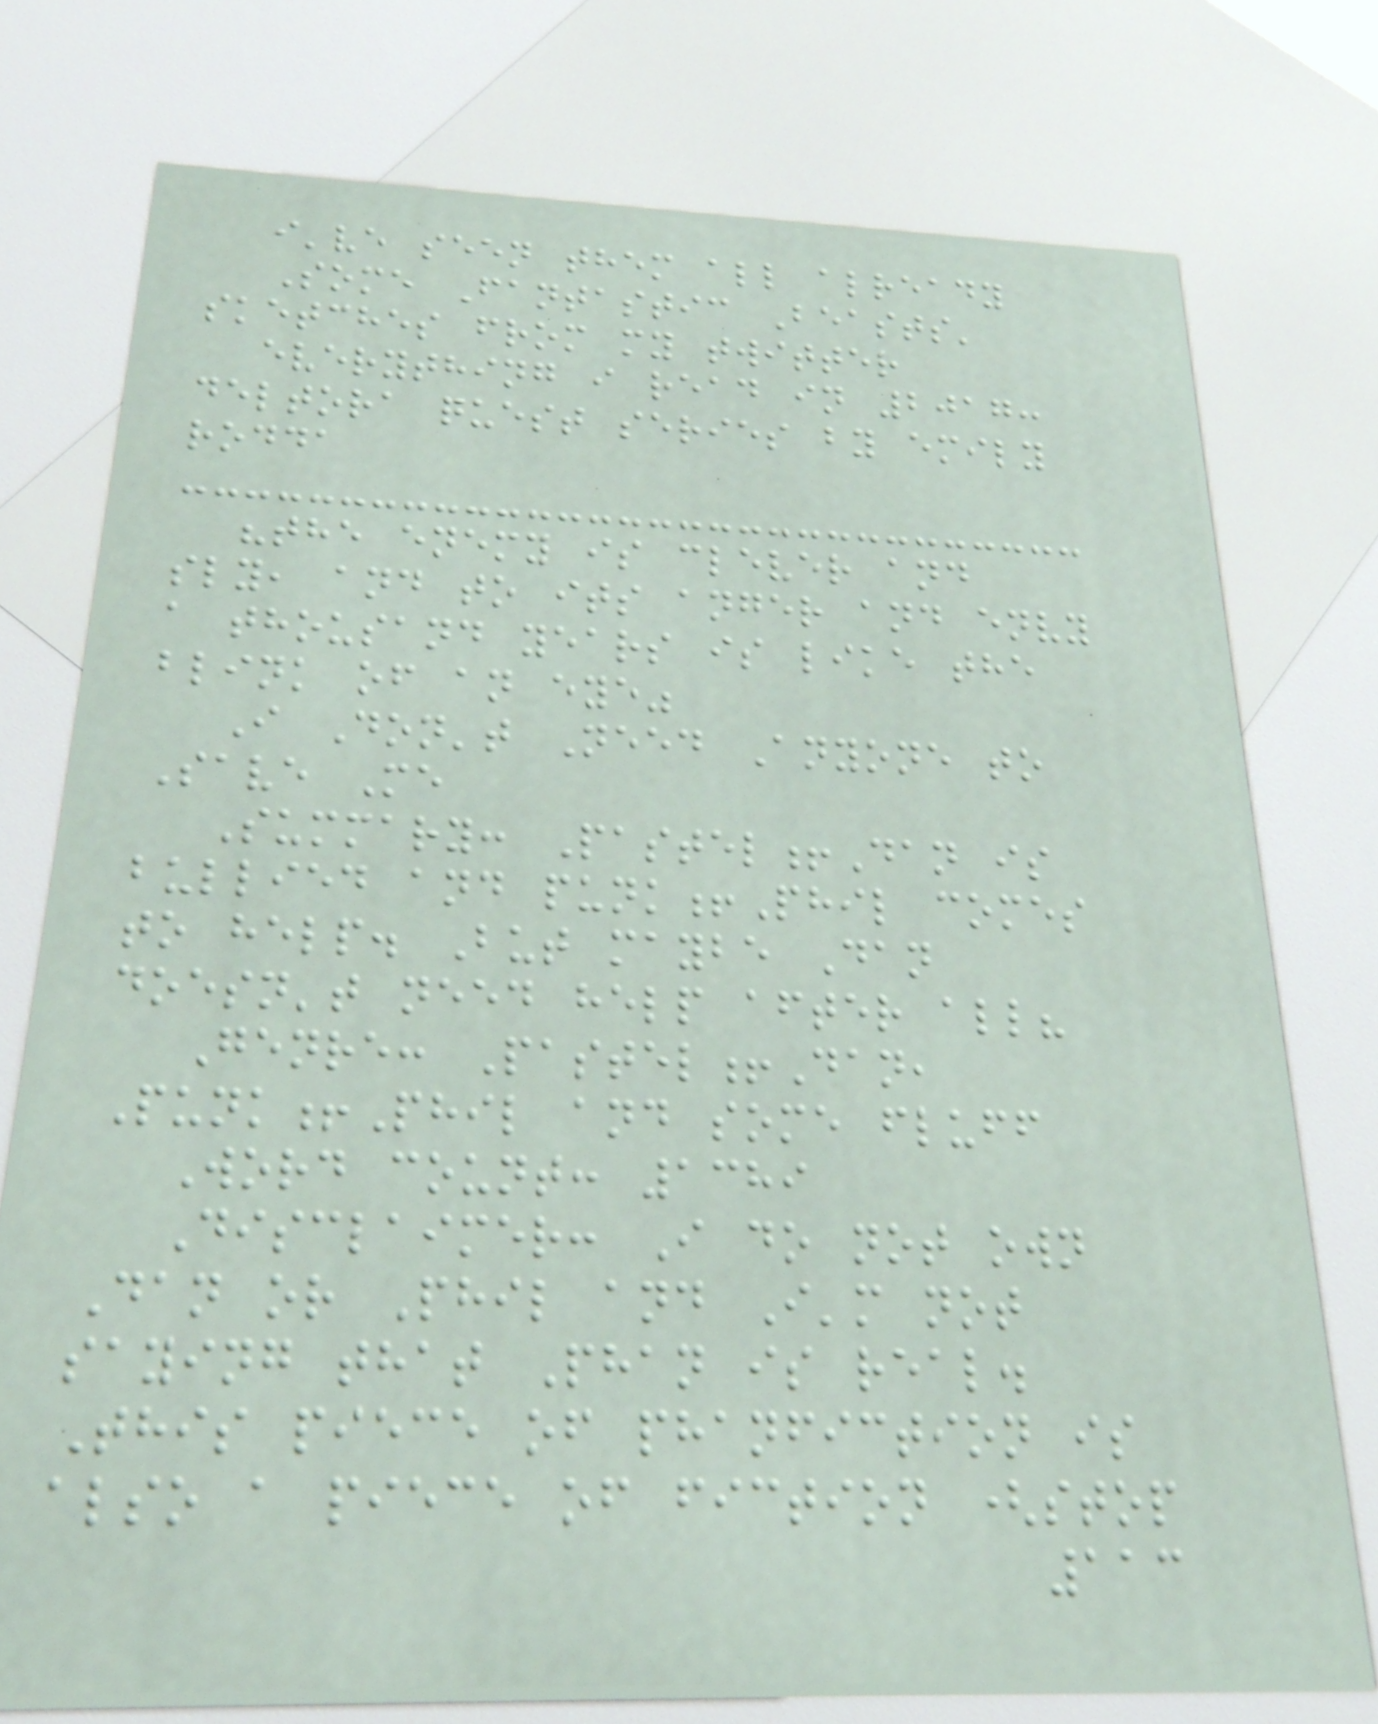i've seen them all already
Some Fantastic Beasts'
sketches from my twitter
everything i read in 2017:
deltora quest series by emily
rodda
"the enemy is clever and
sly, and to its anger and envy
a thousand years is like the
blink of an eye"
I Don't Need Anyone to
Save Me
Summary: Pastel!Dan is
bullied and punk!Phil comes
to help. But maybe Dan
doesn't need help after all?
Genre: Pastel!Dan,
Punk!Phil and some fluff
Word count: 1389
Disclaimer: I do not own
Dan or Phil and I'm not
saying that Phan is real.
This piece of phanfiction is
also a piece of fiction (stop
113
